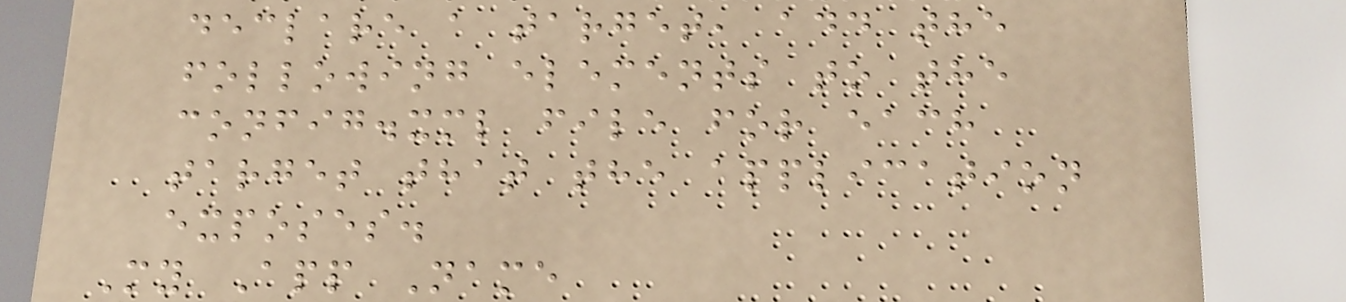declare a target, add the
following elements to the
config.xml file for each
target that the application
exposes.
My App Name
